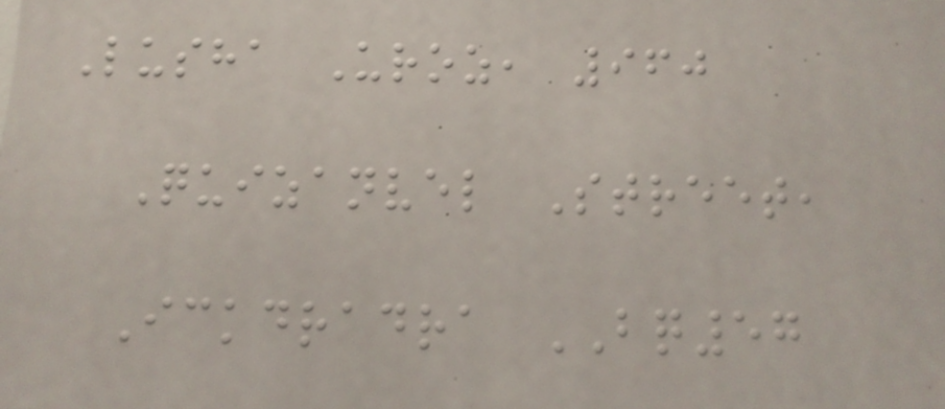Lusha Uroz, 960
Quizanvel Street,
Ickdradra BQ57
